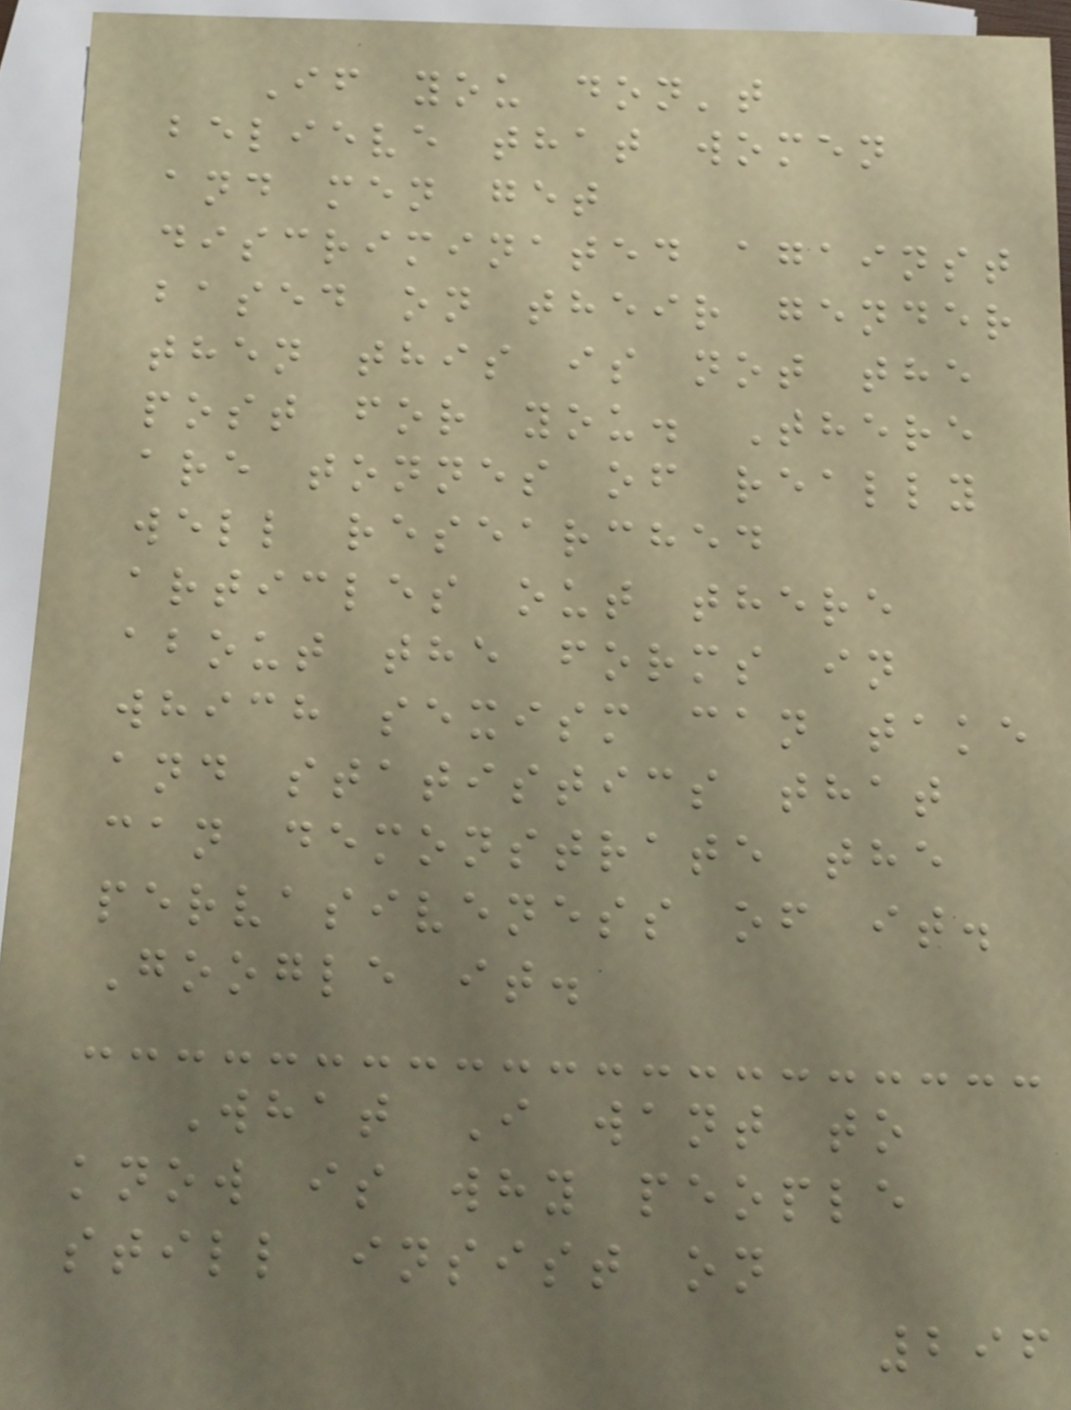If you don't
believe that women
and men get
discriminated against
based on their gender
then this is not the
post for you. There
are tonnes of really
well researched
articles out there
about the forms in
which sexism can take
and statistics that
can demonstrate the
pervasiveness of it.
Google it.
What I want to
know is why people
still insist on
296
